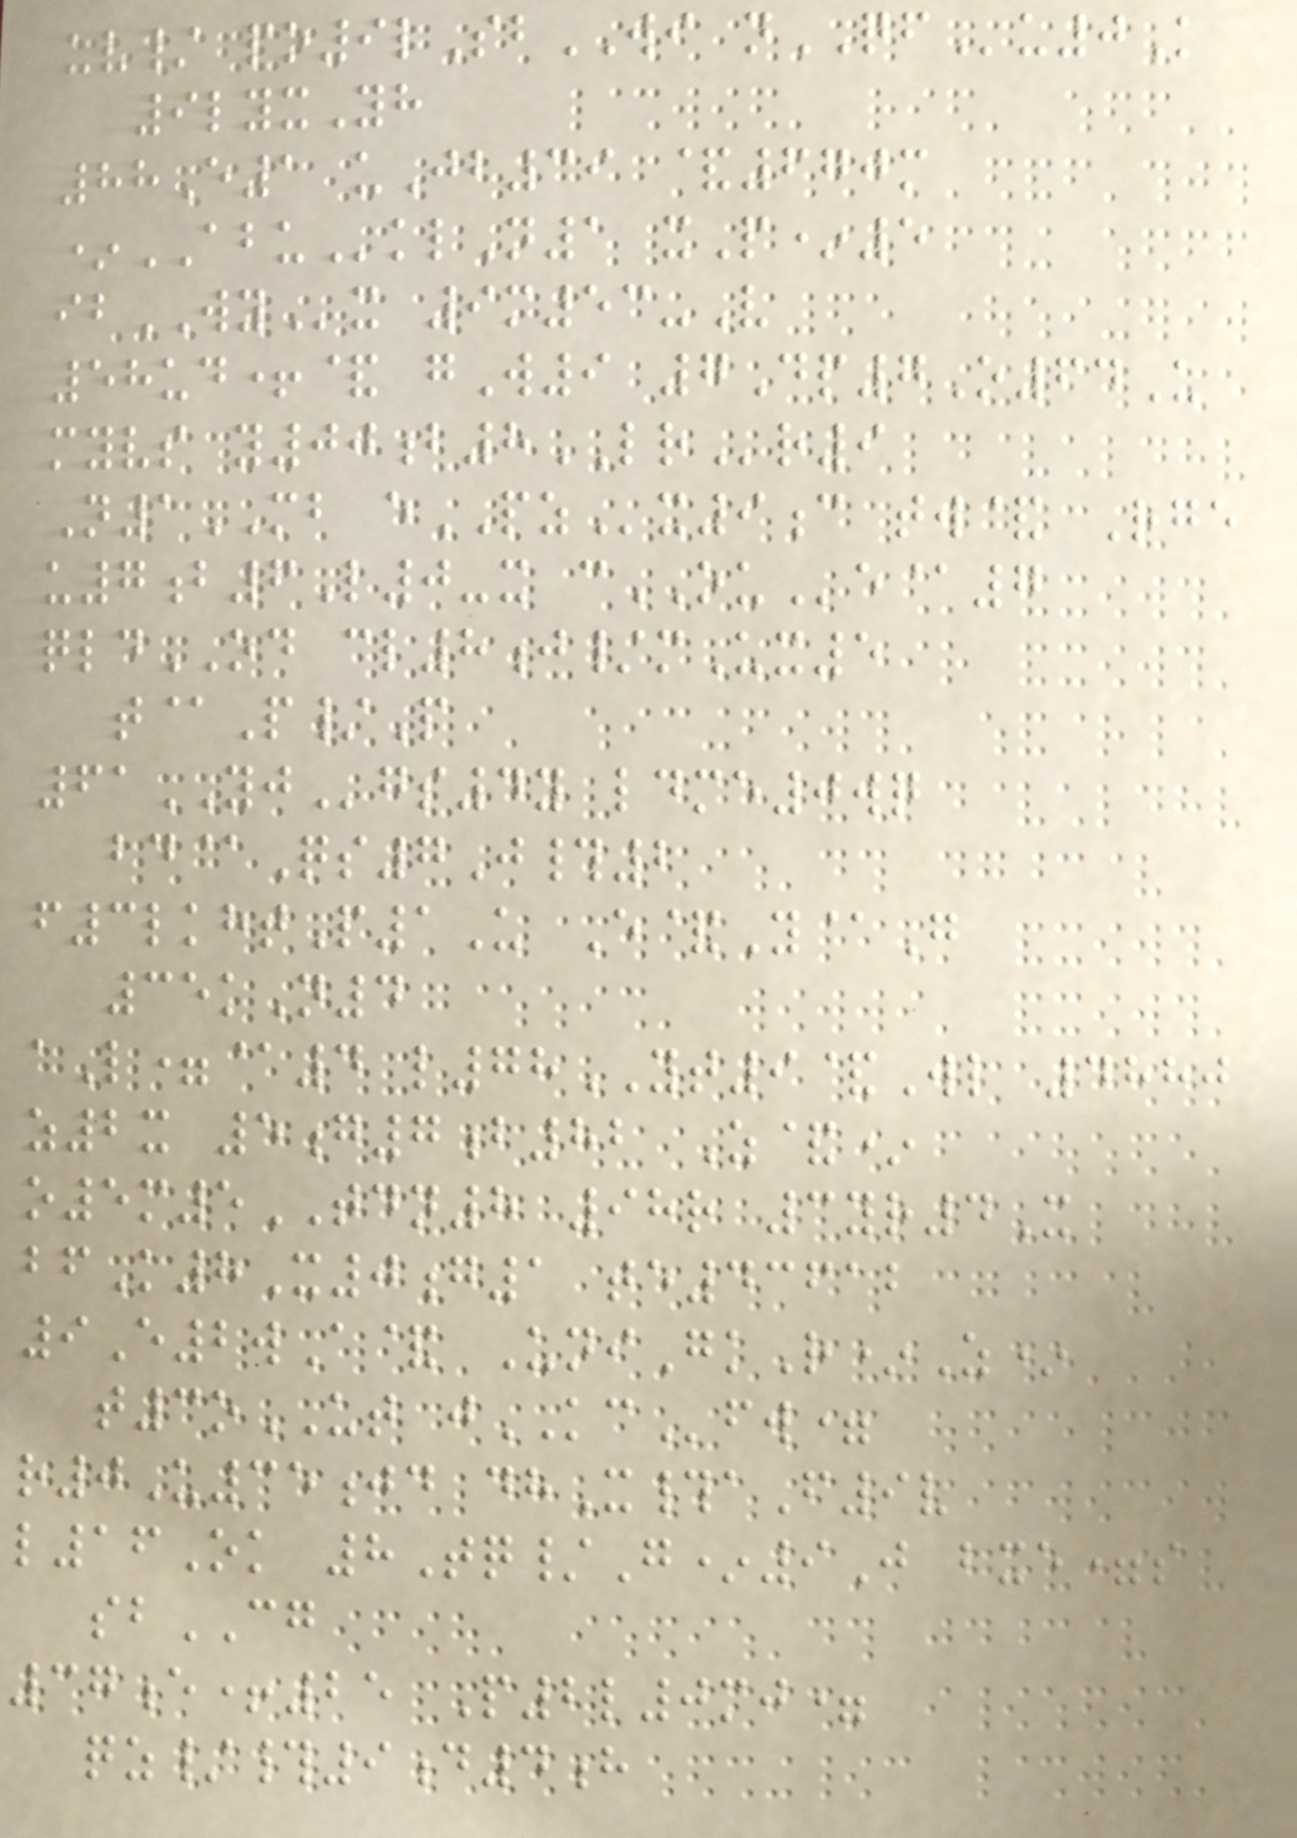uv/ po9lSbWI nQFu0K
9lyxYh
88E1 uJb39 &670m
*ABUklN1 xP*5
ibWYx 9m53-V
58ud+& gW9 7Dp7O64U
myvs y00b8LRr9
N1MB ePZx9c tw& Rge
u7b6L0-x cOUe@7
qldOD cl8j/mUx5
t@P/P
61YJgs4y ldme0wq
bd@Qs7J#2
f3lkhtP1U E&Y@G
35kN4
aL=@4 l78YT9&Wl 4880
z2x 5g7b82 Z&*
o5m5TDN8 98r 3yr4X
bfK8X0g1 te43612
9E2wA& UniGkR*Z*
t3oUT jKCfw=
r0U35jd dhX#aF9v
l16Ok 8Tq/G*9J bxe=s
sbCG
37e+25 P2l0mj=
qz/#9d4h
